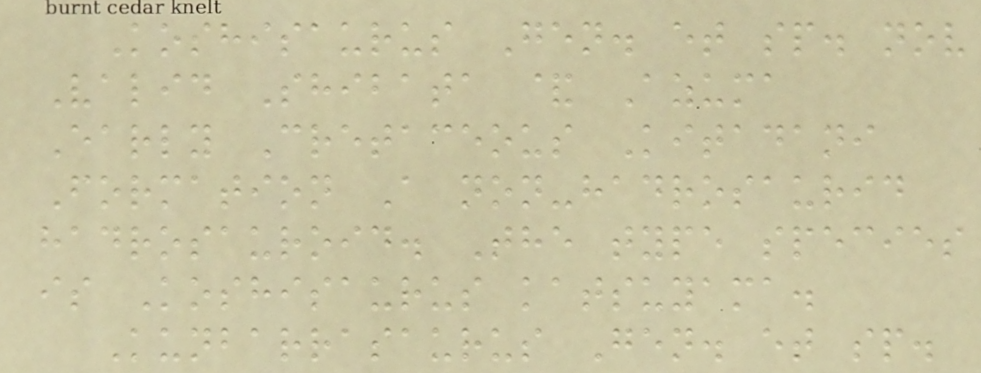Koshisaurus Gen. et sp. nov
Valid Shibata & Azuma
Early Cretaceous Kitadani
Formation A non-hadrosaurid
hadrosauroid. The type species
is Koshisaurus katsuyama.
Kunbarrasaurus Gen. et sp.
